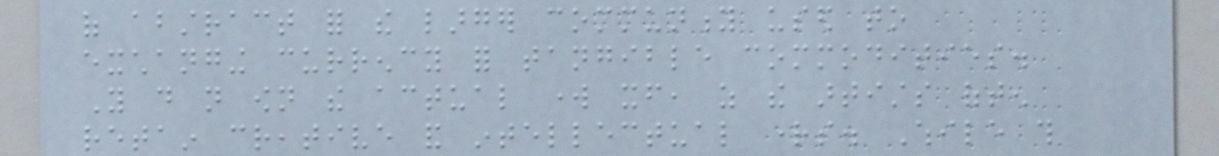of abstract for the larger community used to
exchanging currency for tangible commodities.
You do not own the actual work itself, as the artists often
retain creative and intellectual rights. While this
